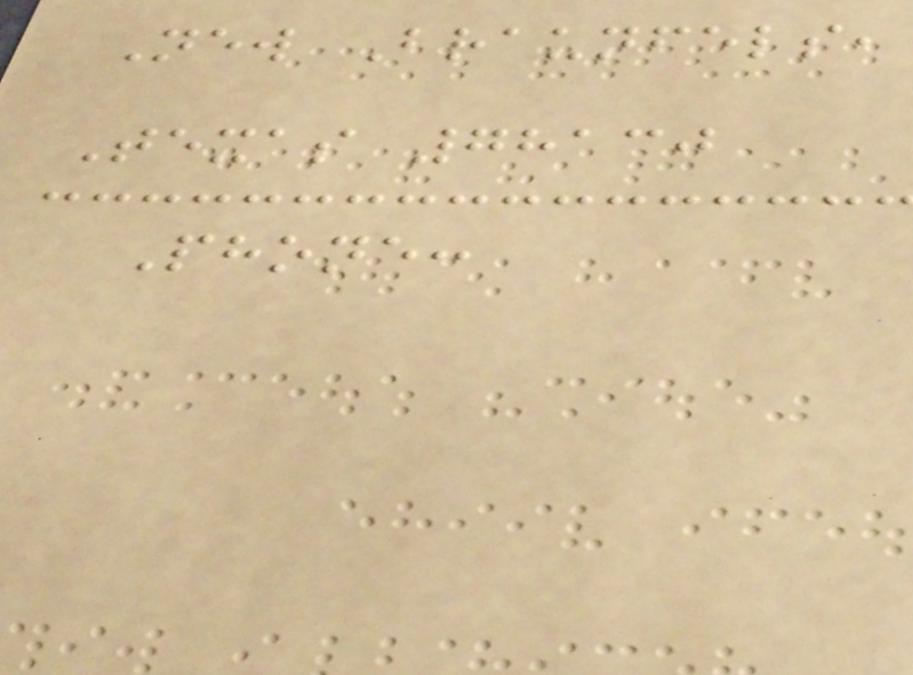New Braunfels,
Texas 78130
Phone:
